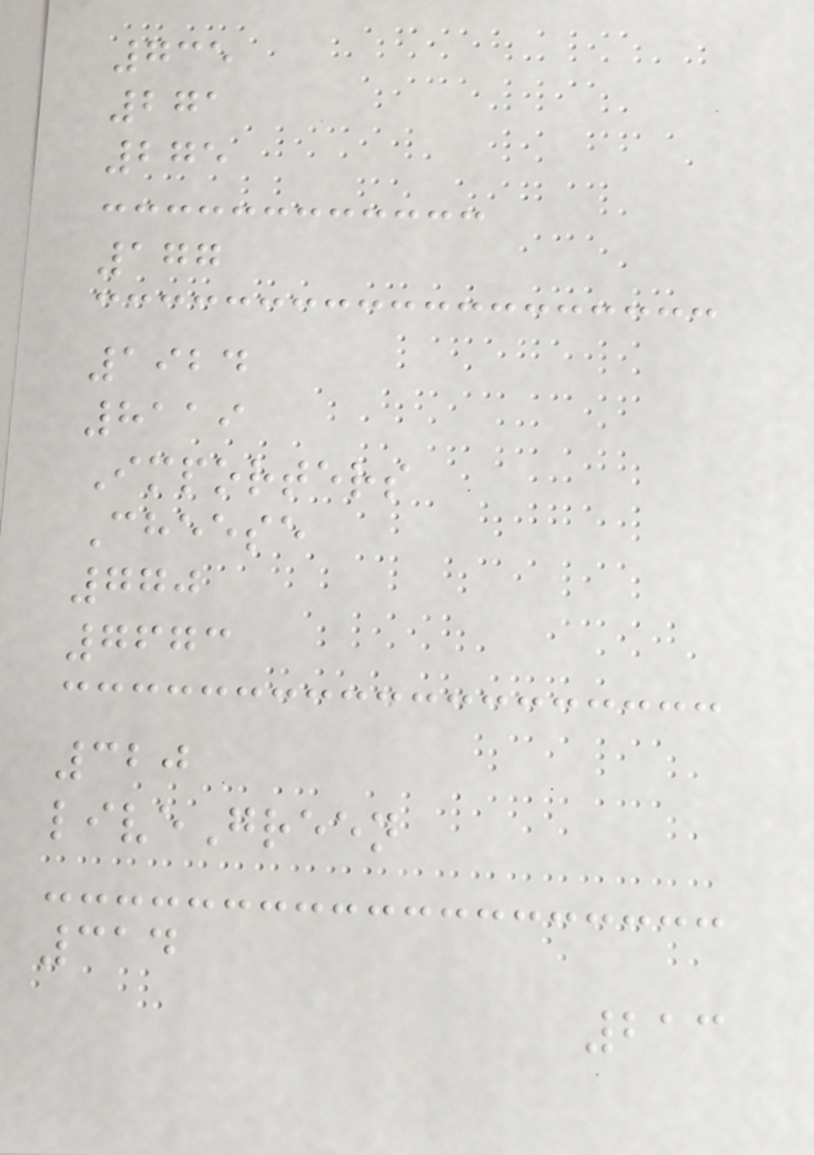735
271
275
177
1924
8119
Importers
Cheese
770
7673
320
liveGreen
314
213
